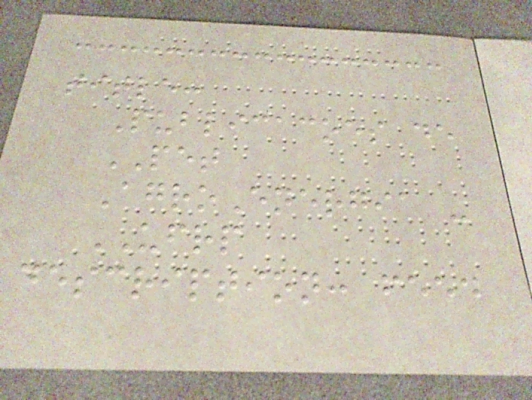title:
Publicacoes de
PET
AgroEnergia -
UFRP
description: feed
